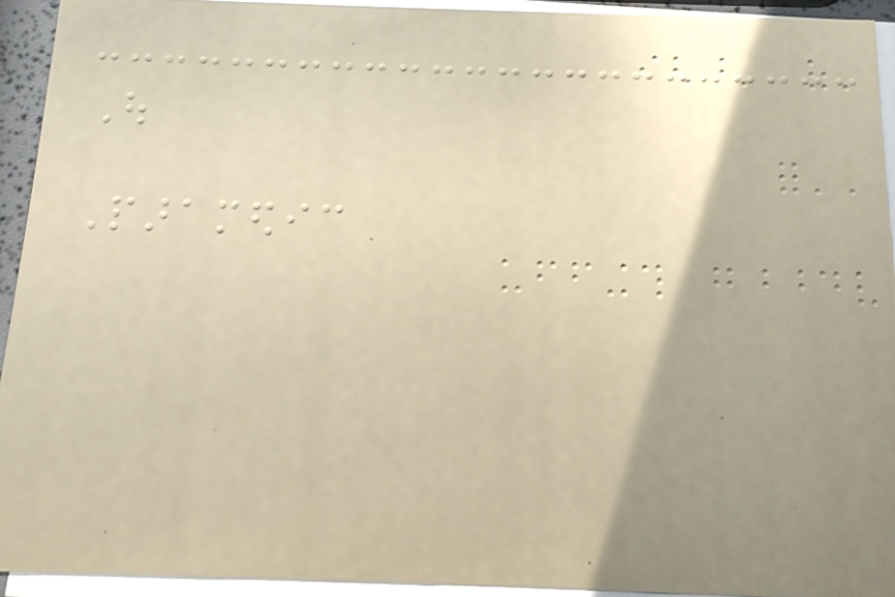Out
Paramedic
